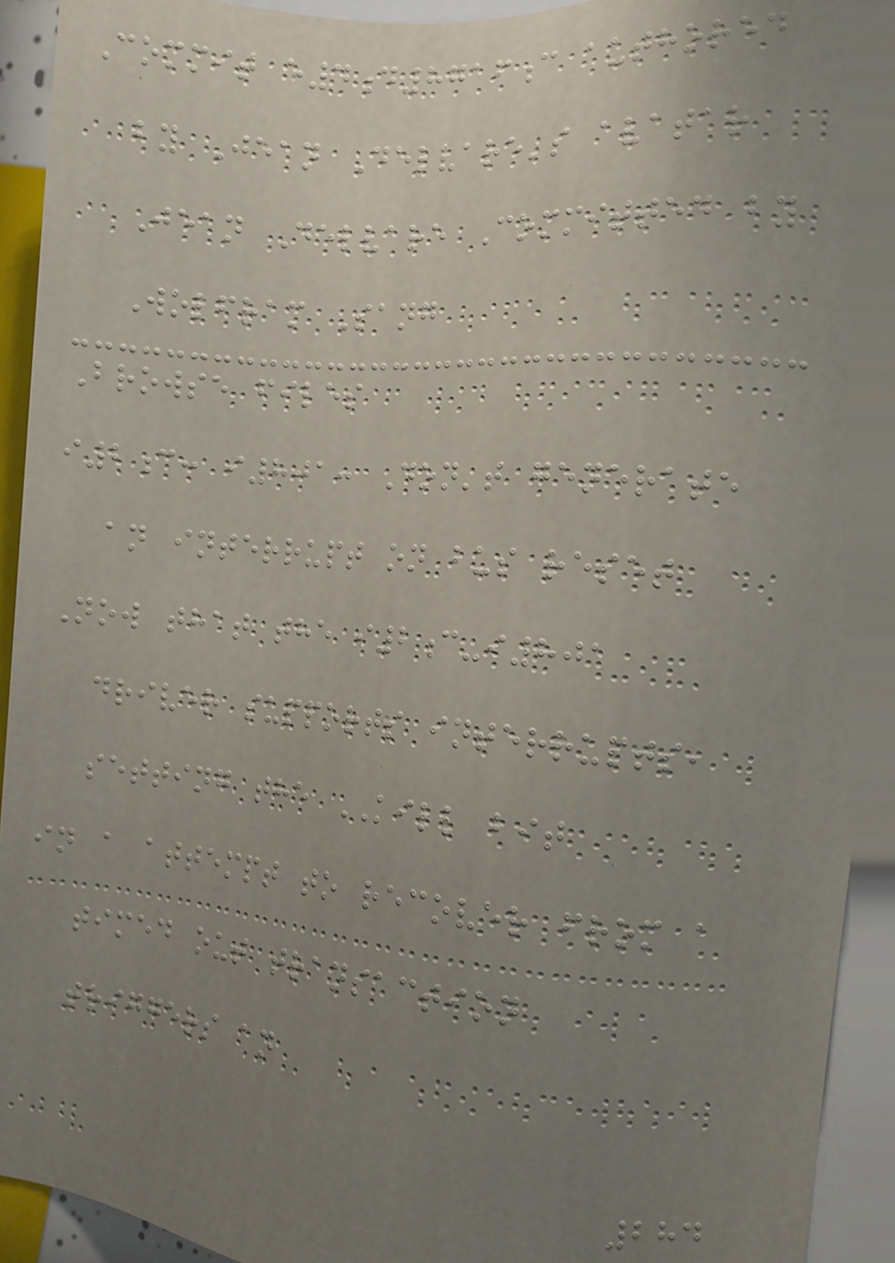Commit e4d8716c authored
by Jean Delvare's avatar
Jean Delvare Committed by
Wolfram Sang
Browse files
i2c: i801: Don't generate
an interrupt on bus reset
Now that the i2c-i801
driver supports interrupts,
setting the KILL bit
in a attempt to recover from a
timed out transaction
triggers an
284
